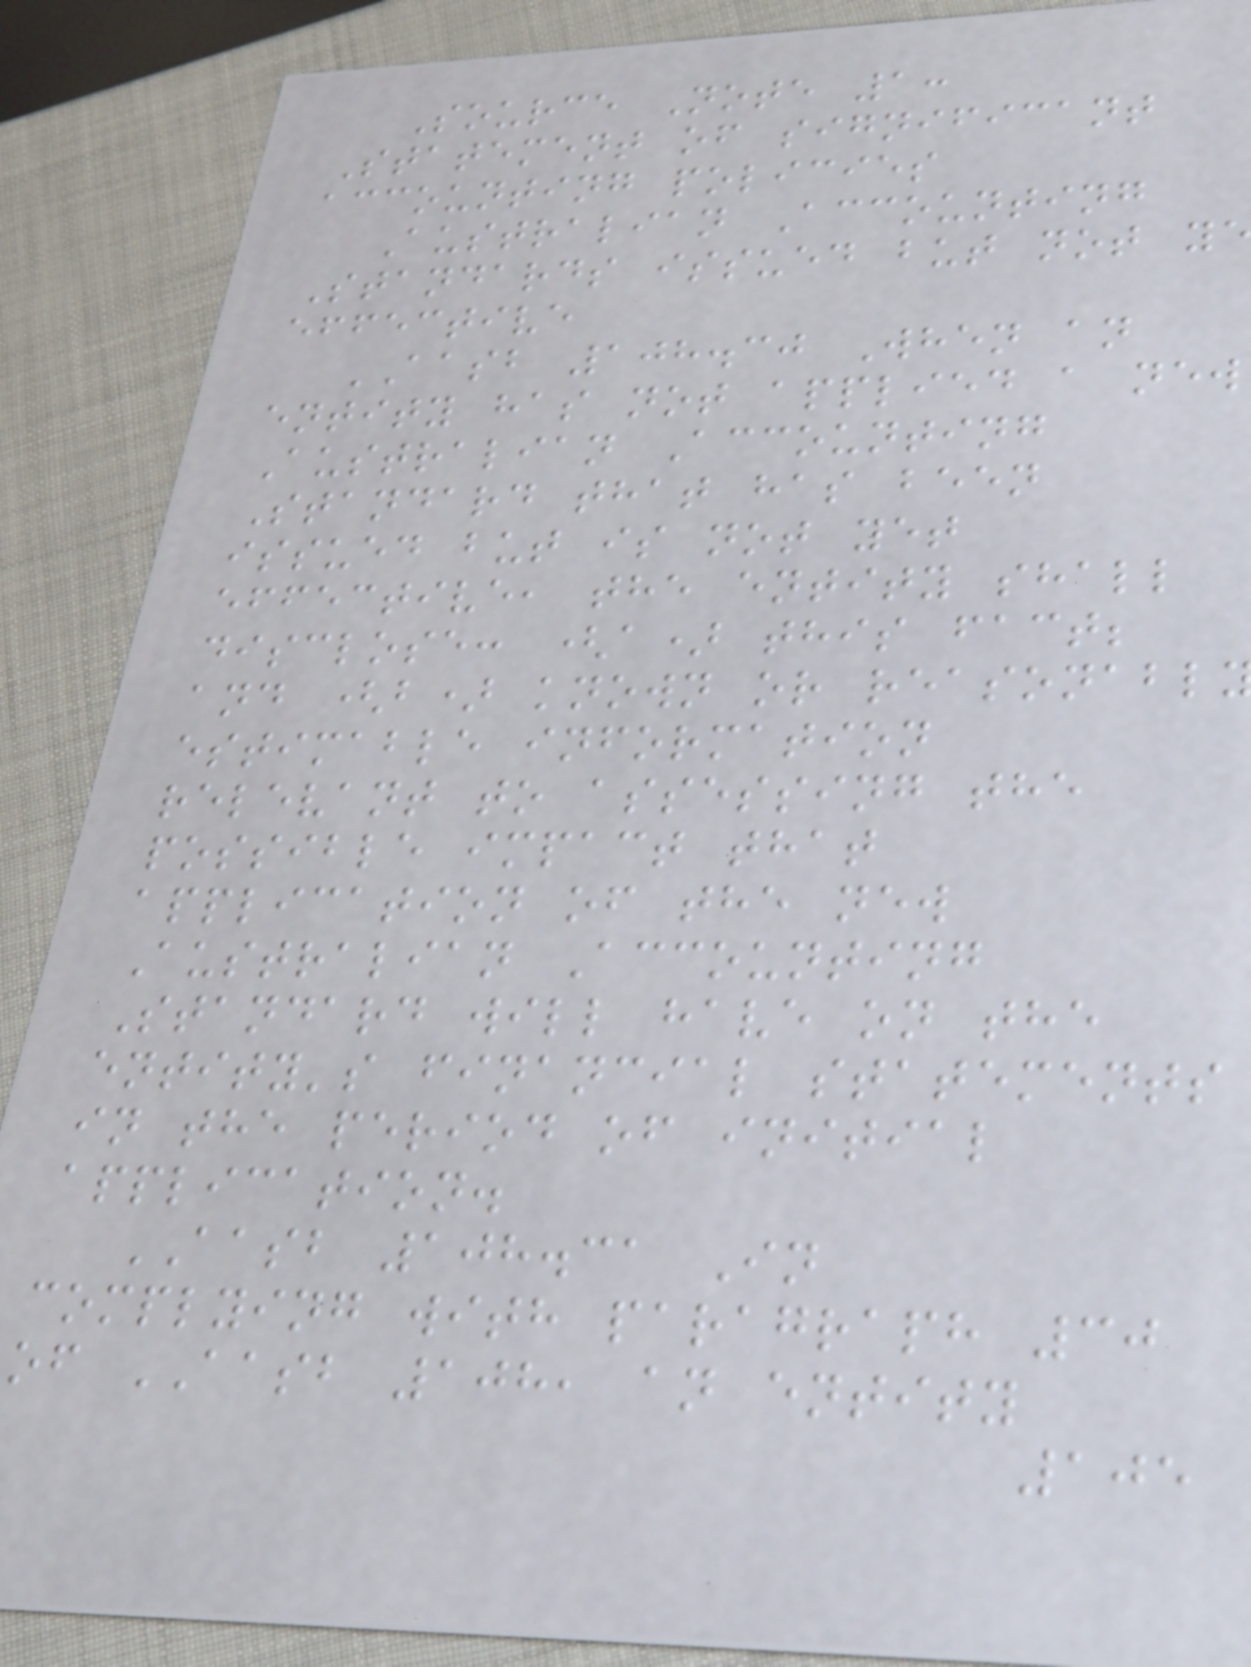Source Note 1:
Statement of significant
accounting policies
Australian Accounting
Standards issued but not y
effective
AASB 108.30 When an
entity has not applied a new
Australian Accounting
Standard that has been
issued but is not yet
effective, the entity shall
disclose: (a) this fact;
and (b) known or reasonabl
estimable information
relevant to assessing the
possible impact that
application of the new
Australian Accounting
Standard will have on the
entity's financial statements
in the period of initial
application.
AASB 108.31 In
complying with paragraph 30
of AASB 108, an entity
105
